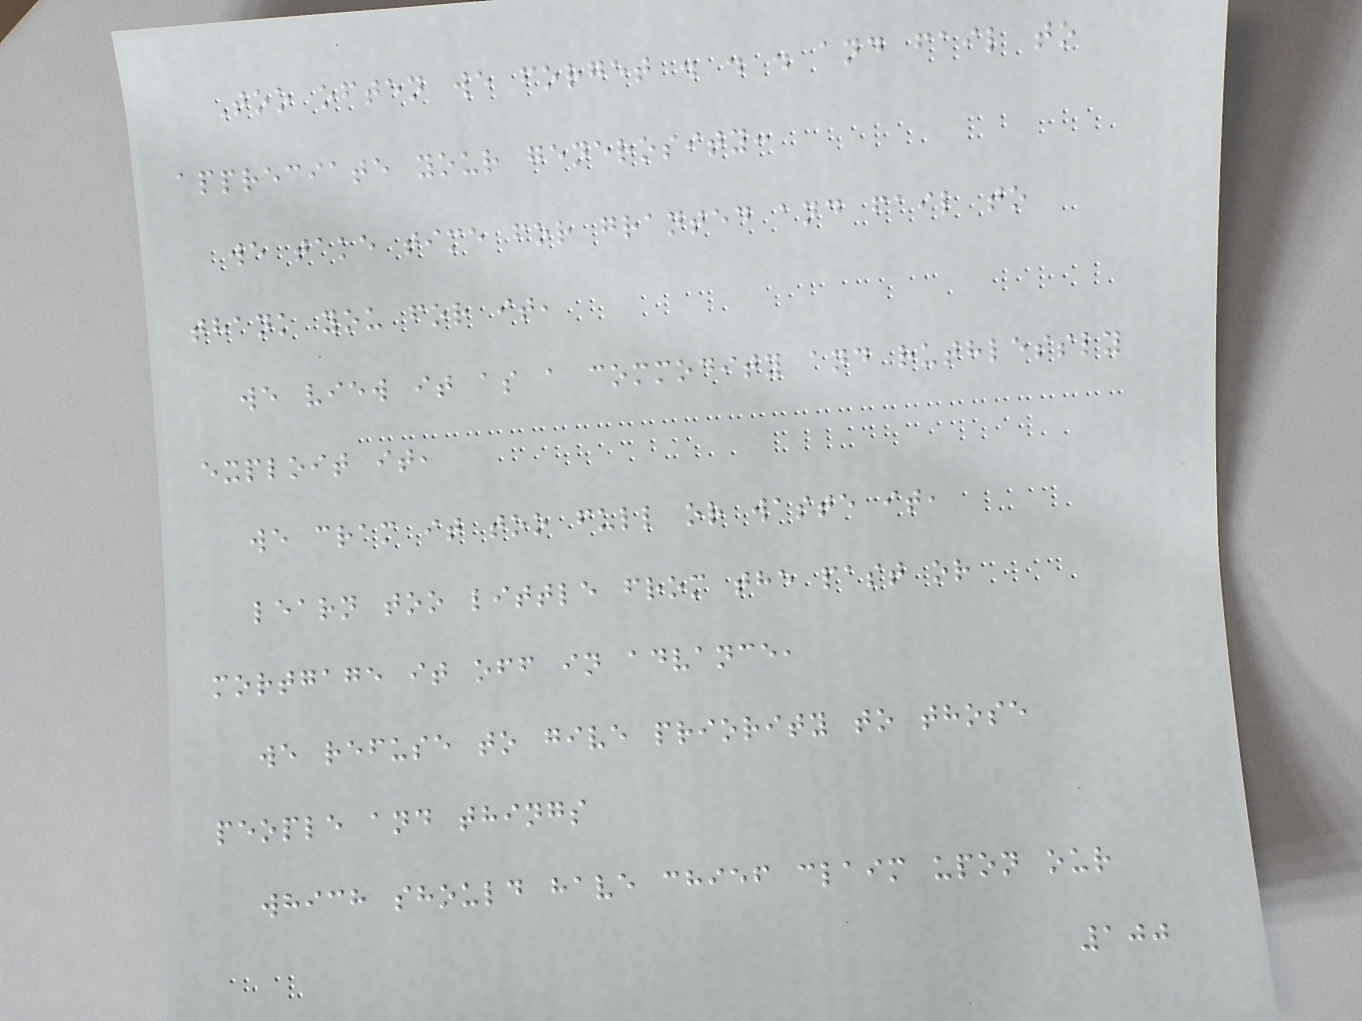Too often we forget . . . and fail to
appreciate your generosity:
we take time for granted and fail to
thank you for it,
we view it as a commodity and ruthlessly
exploit it,
we cram it too full or waste it,
learn too little from the past or
mortgage it off in advance,
we refuse to give priority to those
people and things
which should have chief claim upon our
100
